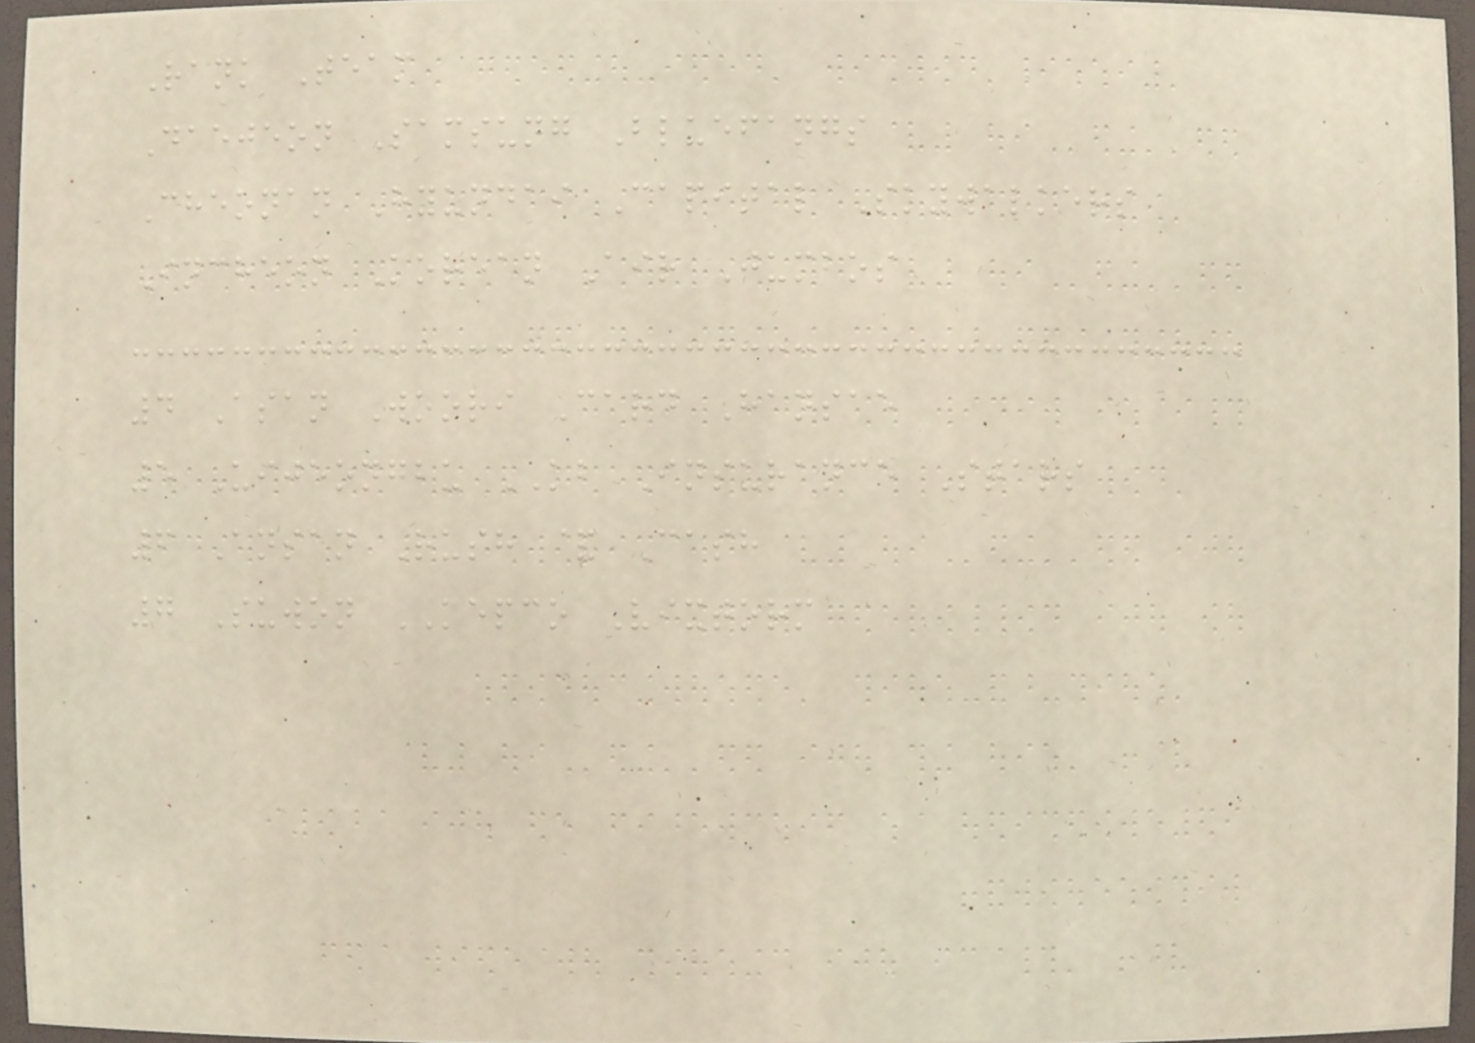Rank Team
Daejeon Samsung Bluefangs
Cheonan Hyundai Capital Skywalkers
Incheon Korean Air Jumbos
4 Asan Woori Card Hansae
5 Uijeongbu KB Insurance Stars
6 Ansan Rush & Cash
7 Suwon KEPCO Vixtorm
